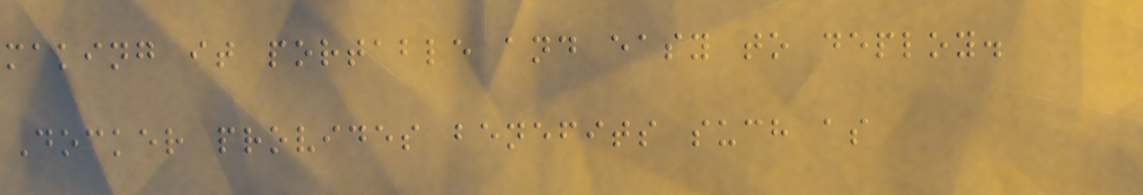making it portable and easy to deploy.
Docker provides benefits such as
